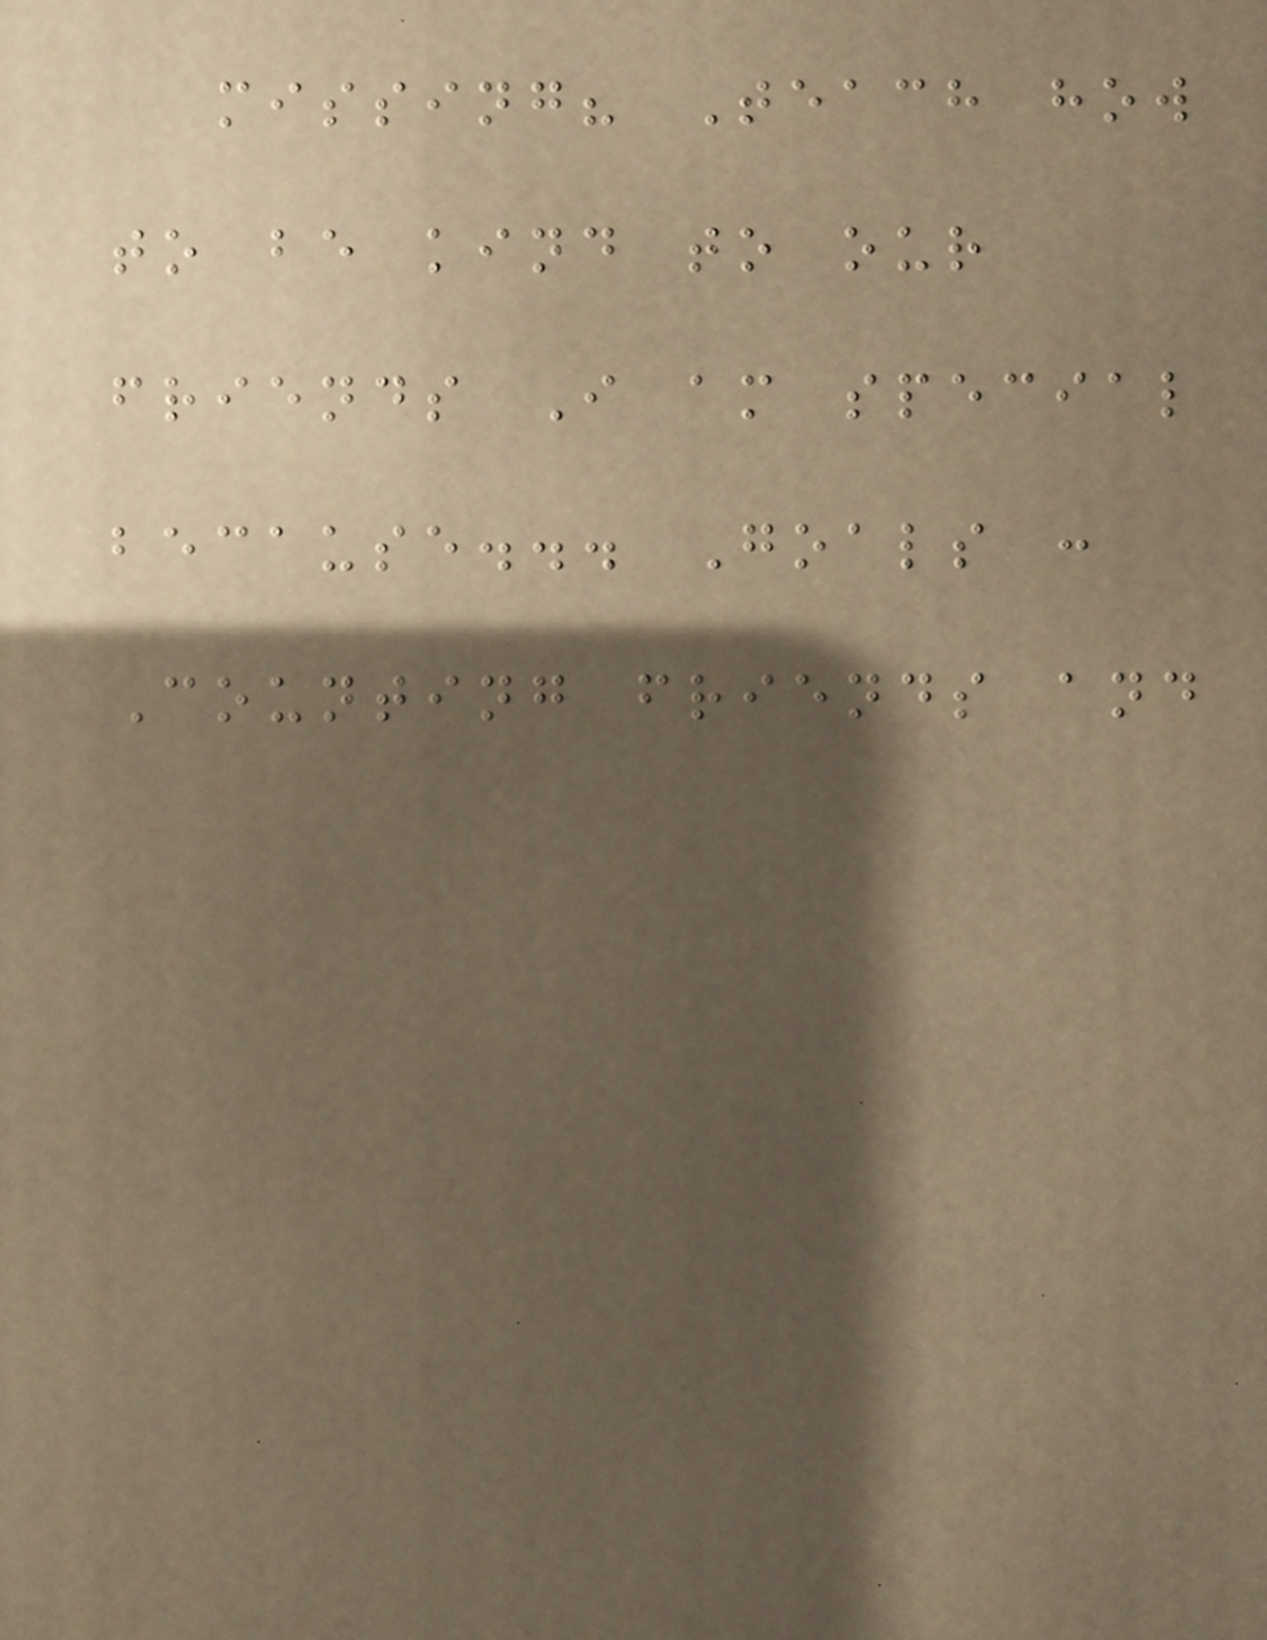missing? Teach how
to be kind to our
friends I am special
because... Goals :
Counting friends and
